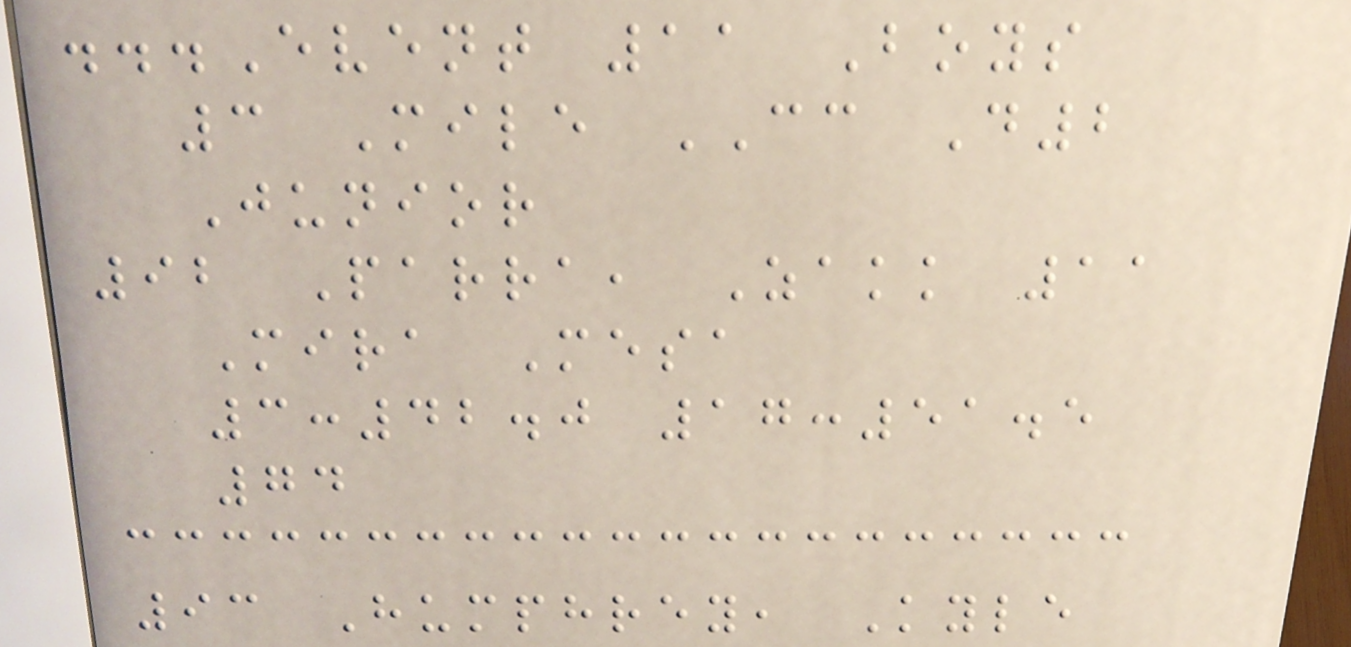...Event 11 Boys
3 Mile CC D2
Junior
92 Parra, Zakk 11
Mira Mesa
3:42.0 17:51.5
74
93 Humphrey, Kyle
